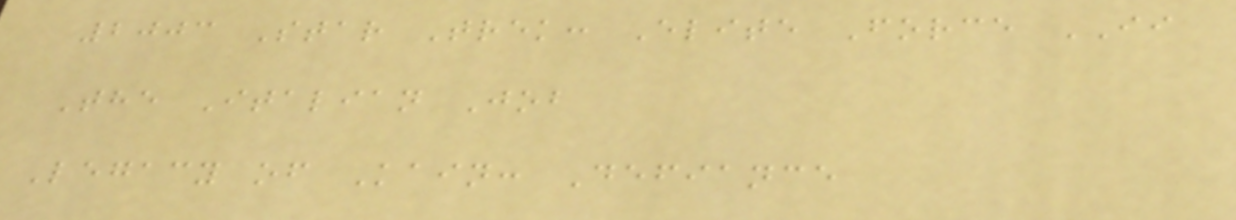2003 Star Trek: Elite Force II
The Italian Job
Legacy of Kain: Defiance
